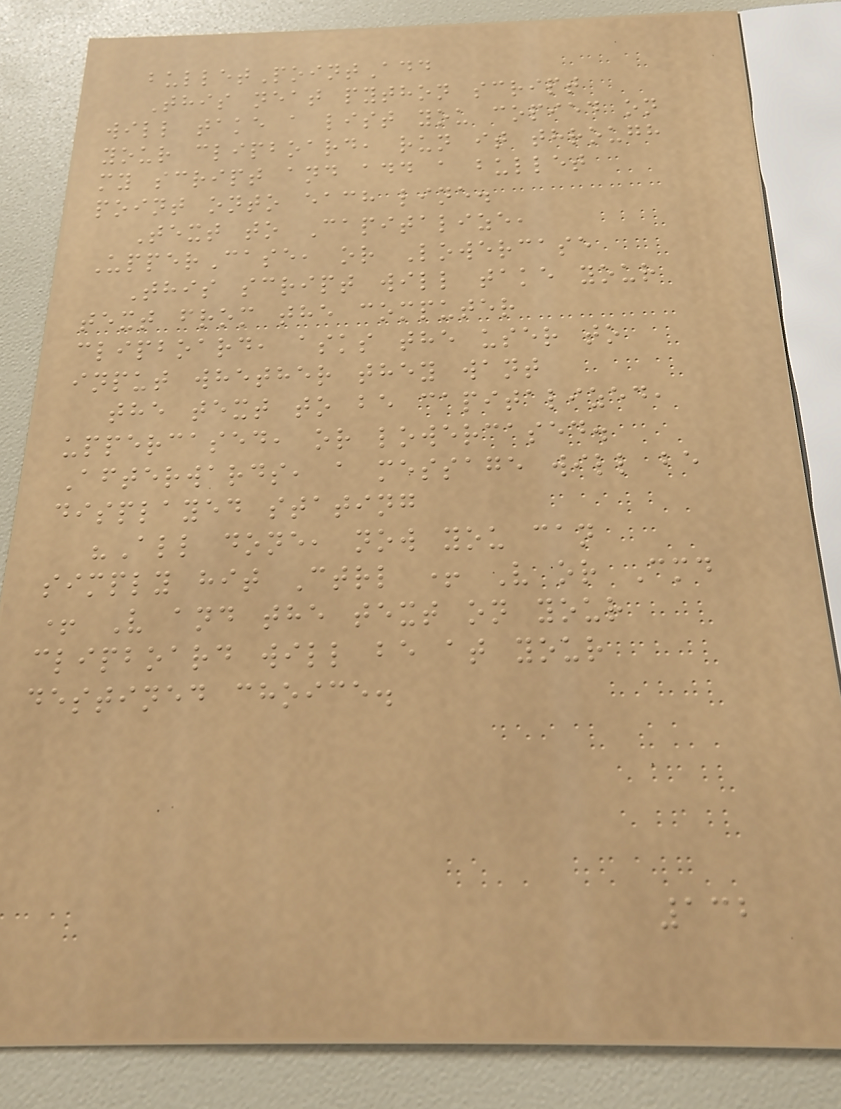bulletPointAdd
This neat python script
will take a list you copied on
your clipboard, run it through
my script and add a bullet
point onto each line.
Text to Capitalize,
UpperCase, or Lowercase
This script will take your
text from the computer
clipboard, asks the user to
input whether they want
the text to be capitalized,
uppercased, or lowercased.
Afterwards, a message will be
displayed stating
"All done, now you can
simply hit Ctrl + V or Cmd
+ V and the text on your
clipboard will be at your
destined choice.
132
